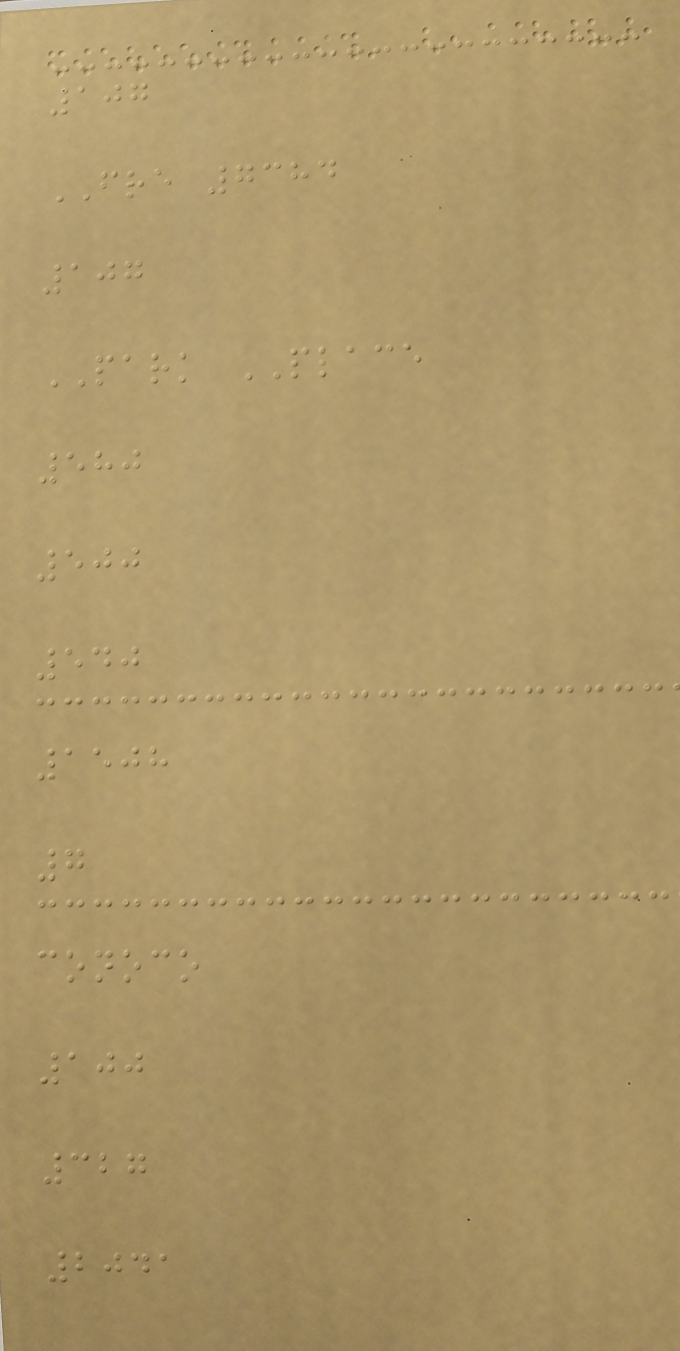107
FRE 7384
107
PARK PLACE
580
500
540
1508
7
conoco
100
327
2041
